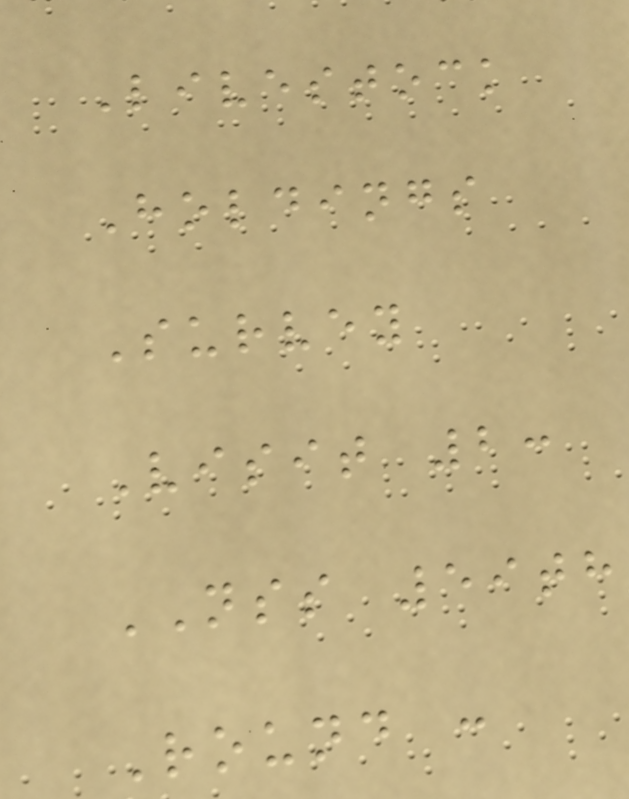Livestock
Holdings
Survey
Visit 2:
NSS 59th
Round :
